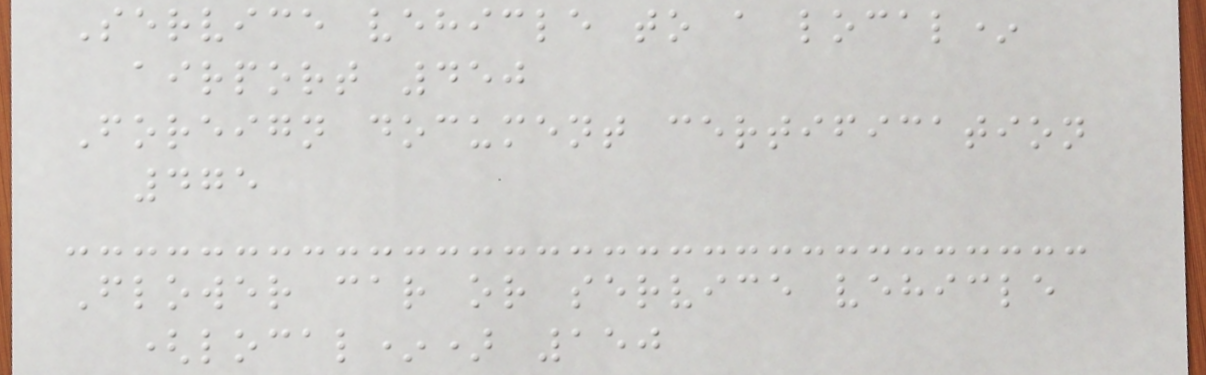Service vehicle to a local*
airport 450
Foreign document certification
475
Flower car or service vehicle
(local*) 150
